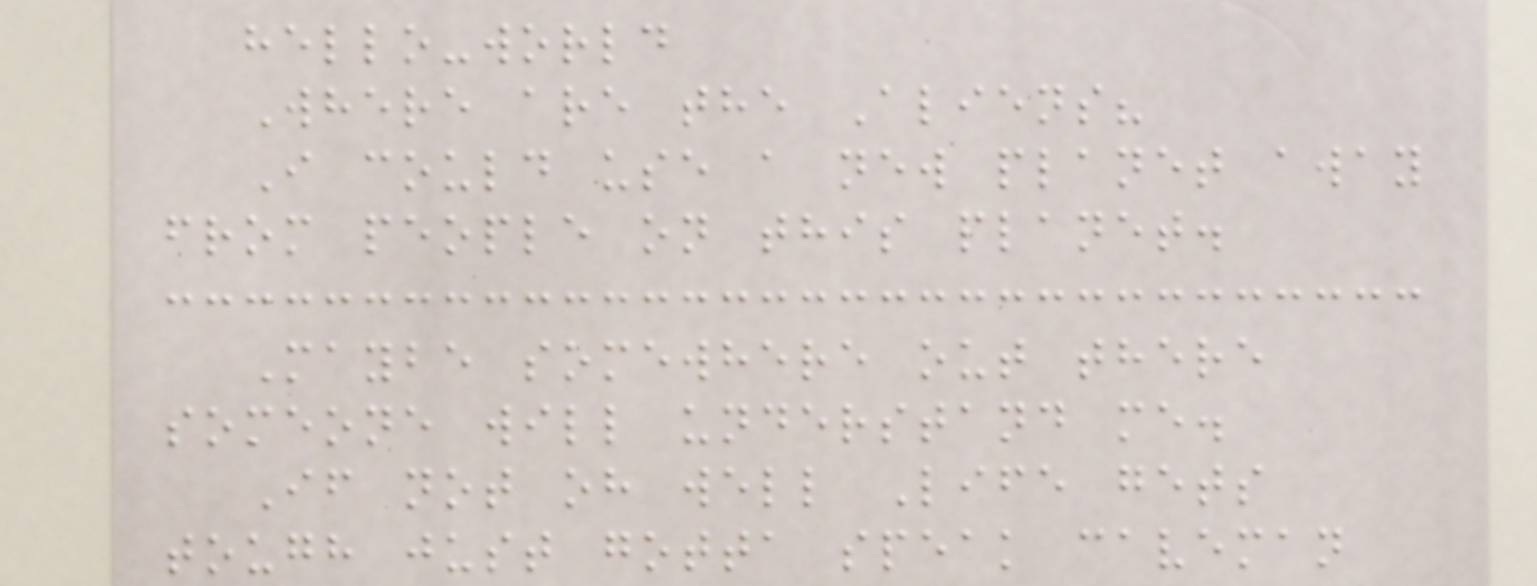hello-world
Where are the Aliens?
I could use a new planet away
from people on this planet.
Maybe somewhere out there
someone will understand me.
If not oh well Life gets
tough just gotta speak caveman
